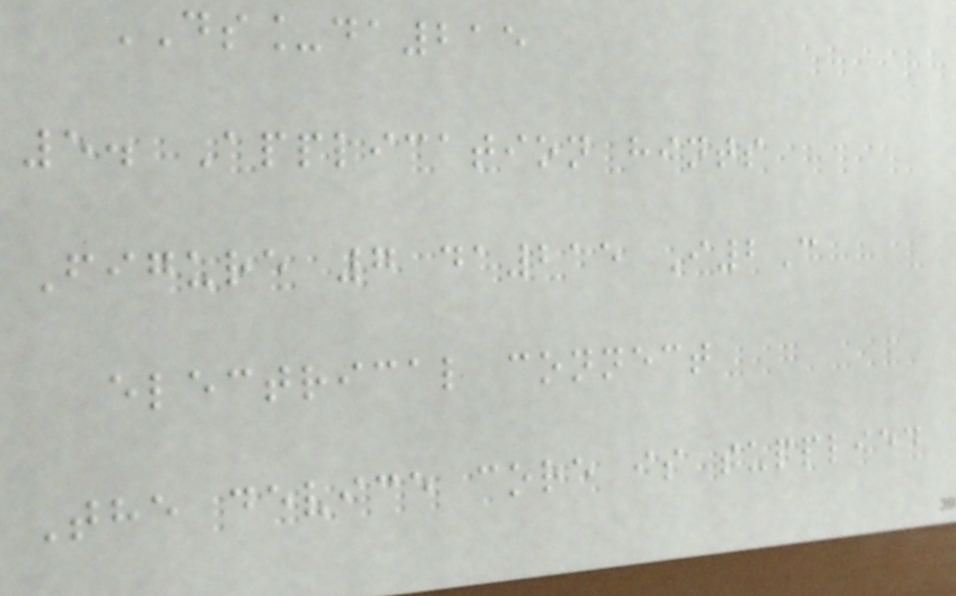DS_da215
5. Application hints
Figure 7 da215 I2C
electrical connect
The device core is supplied
